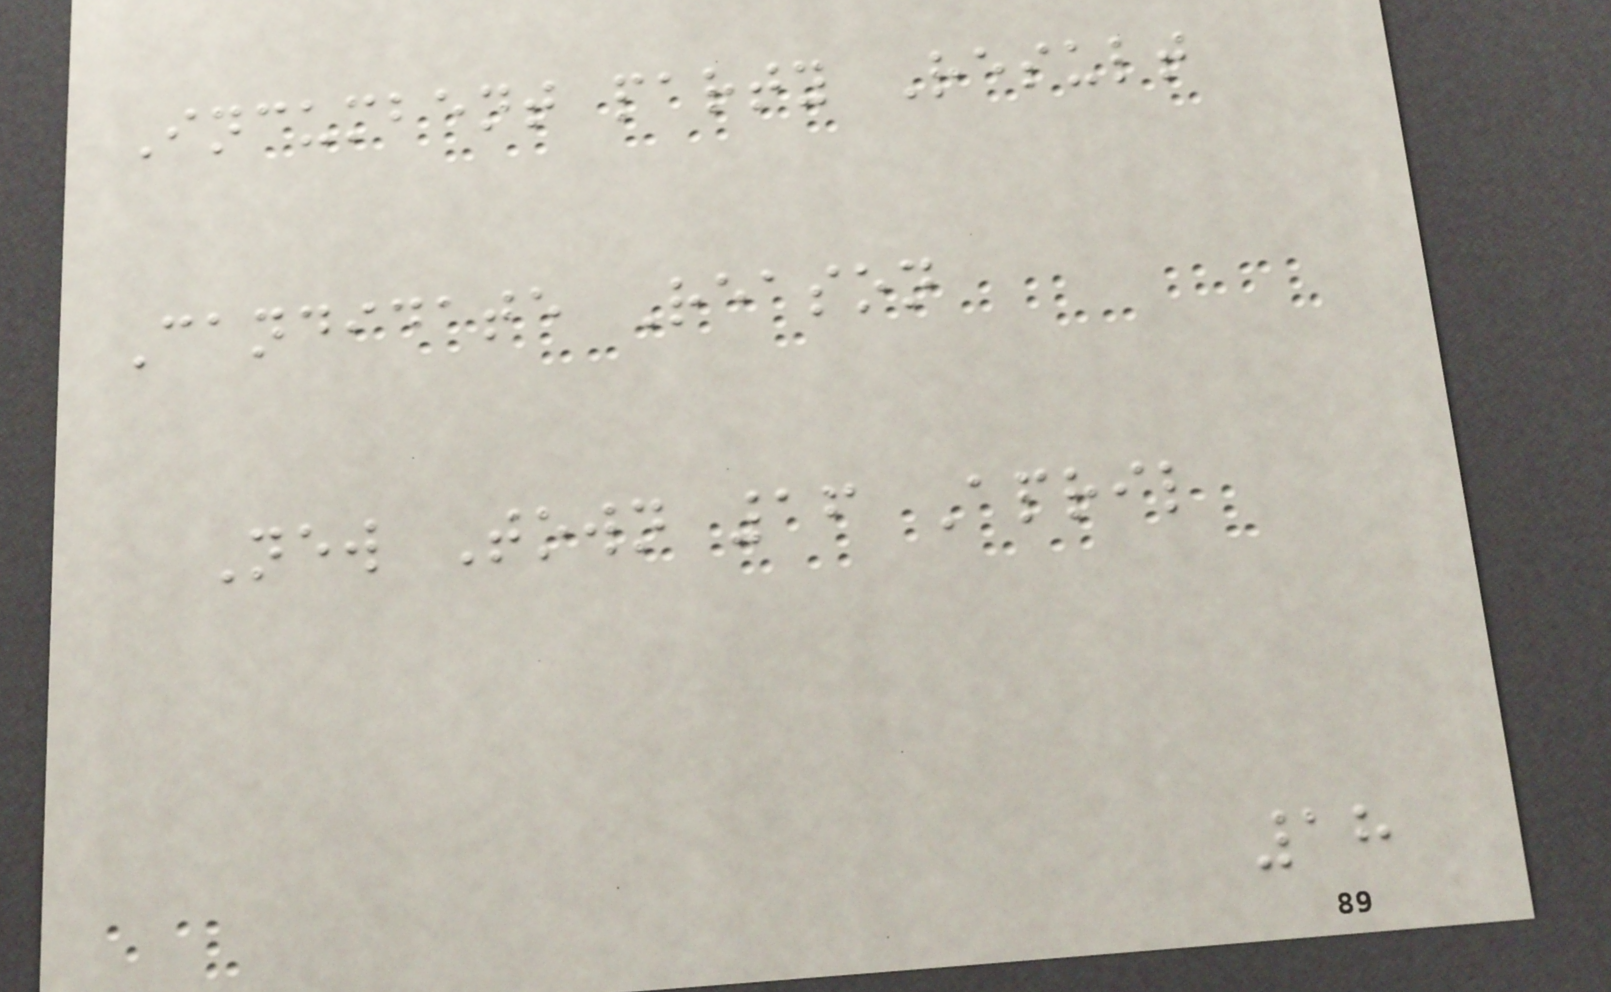Incumbent party Result
Candidate Reason
New Town 16 April
18
